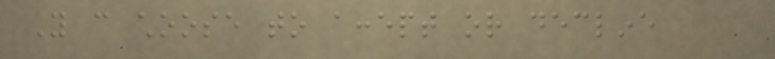You can choose to accept or decline
